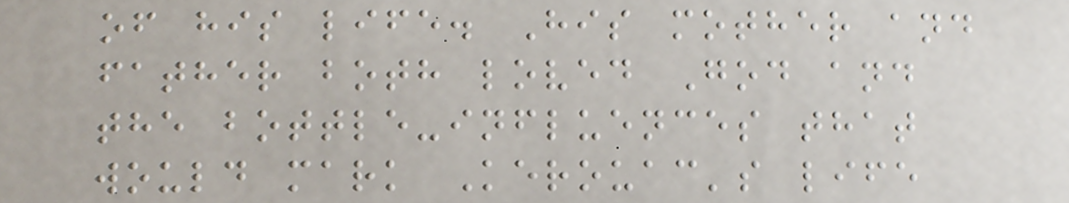of his life. His mother and
father both loved God and
the bottle-influences that
would mark Kerouac's life
